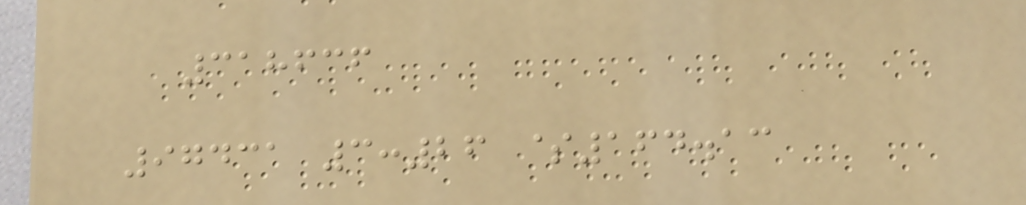318636
97431 3:26 $164.13
